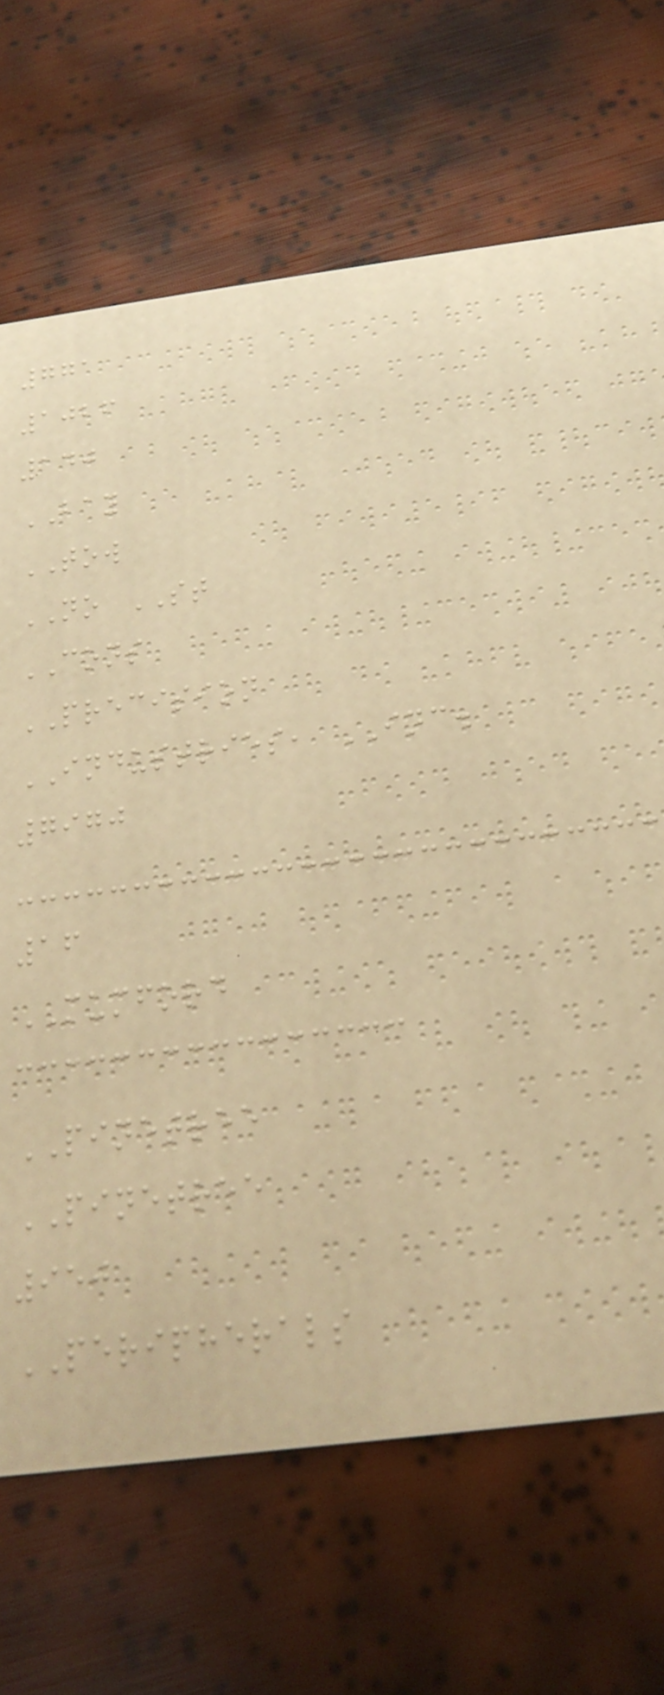771
1026
140
BAY
TOW
NO ST
CONS
PRECISION
INDUSTRIES, INC.
7970
16
MUMFORD
PINETREE
PINETREE
950
PERIPHERALS
